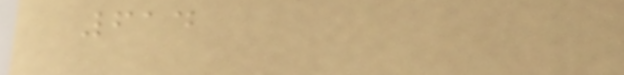614
